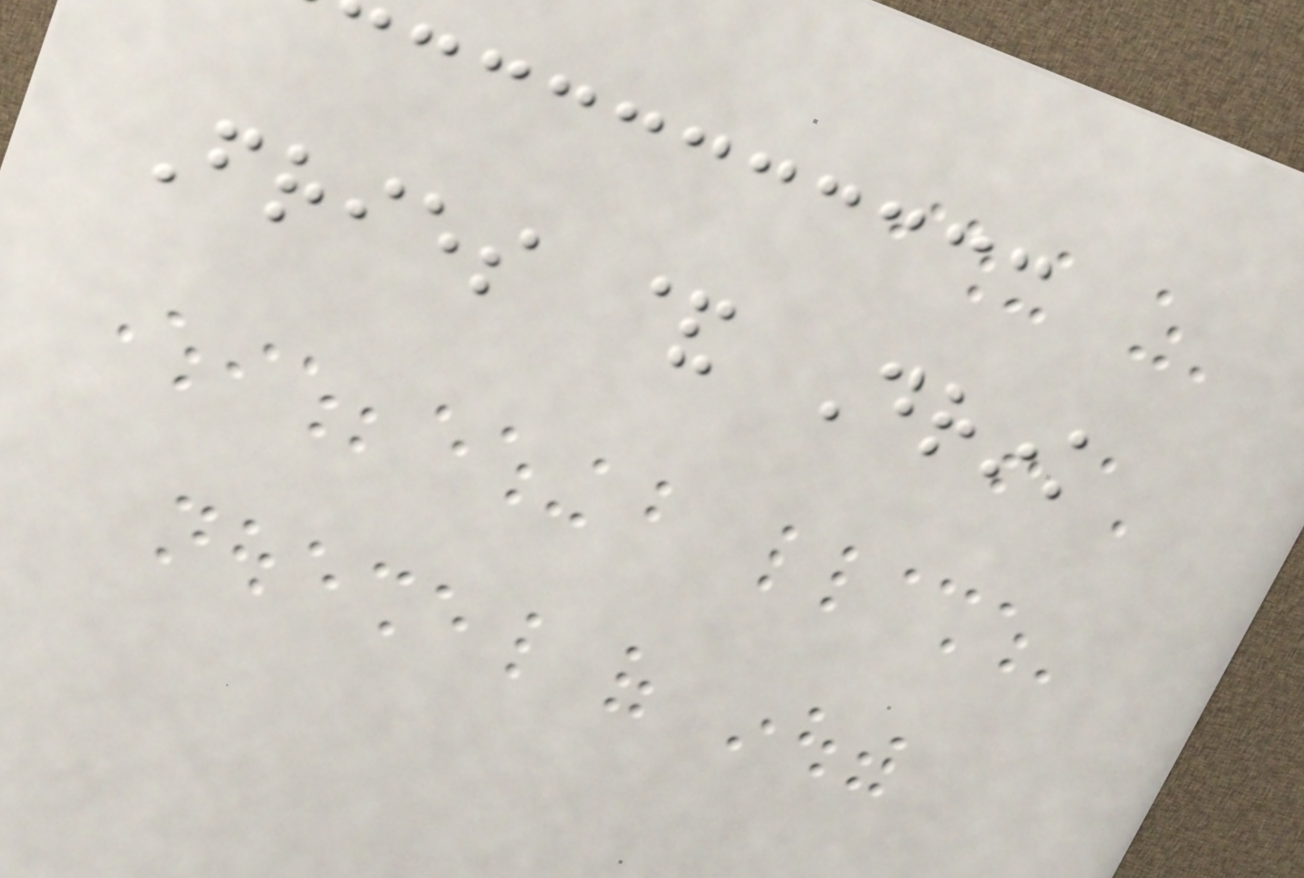Fries & Drink
